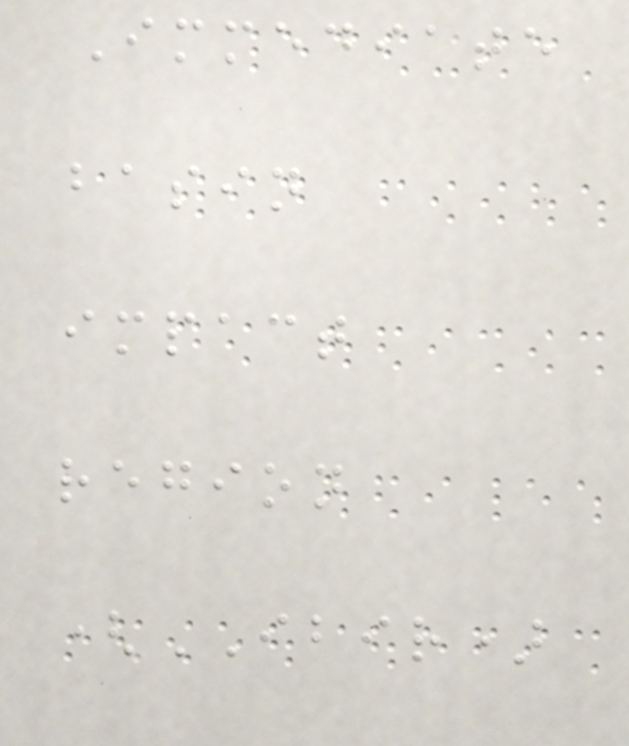Immediate
basin
impact
region
(IBIR)
